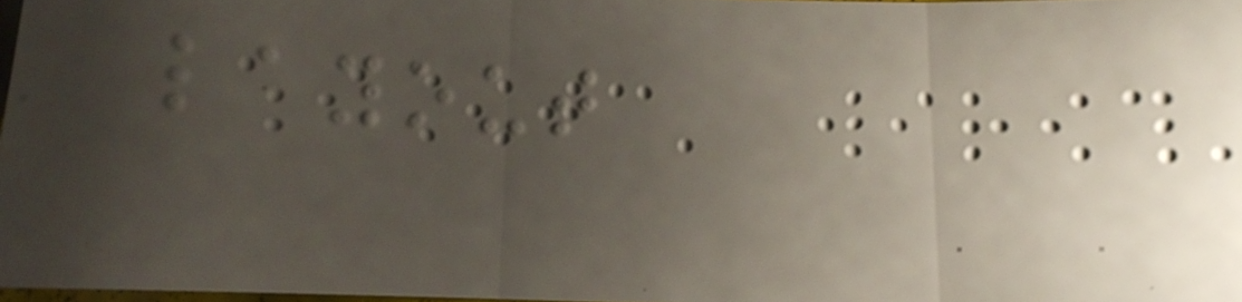layout
